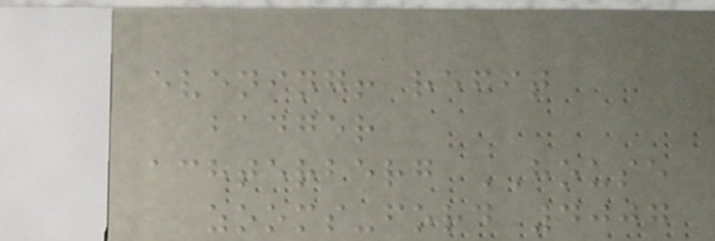evening! refit
badger
achterberg HOUSE
zooms-ford 4007
